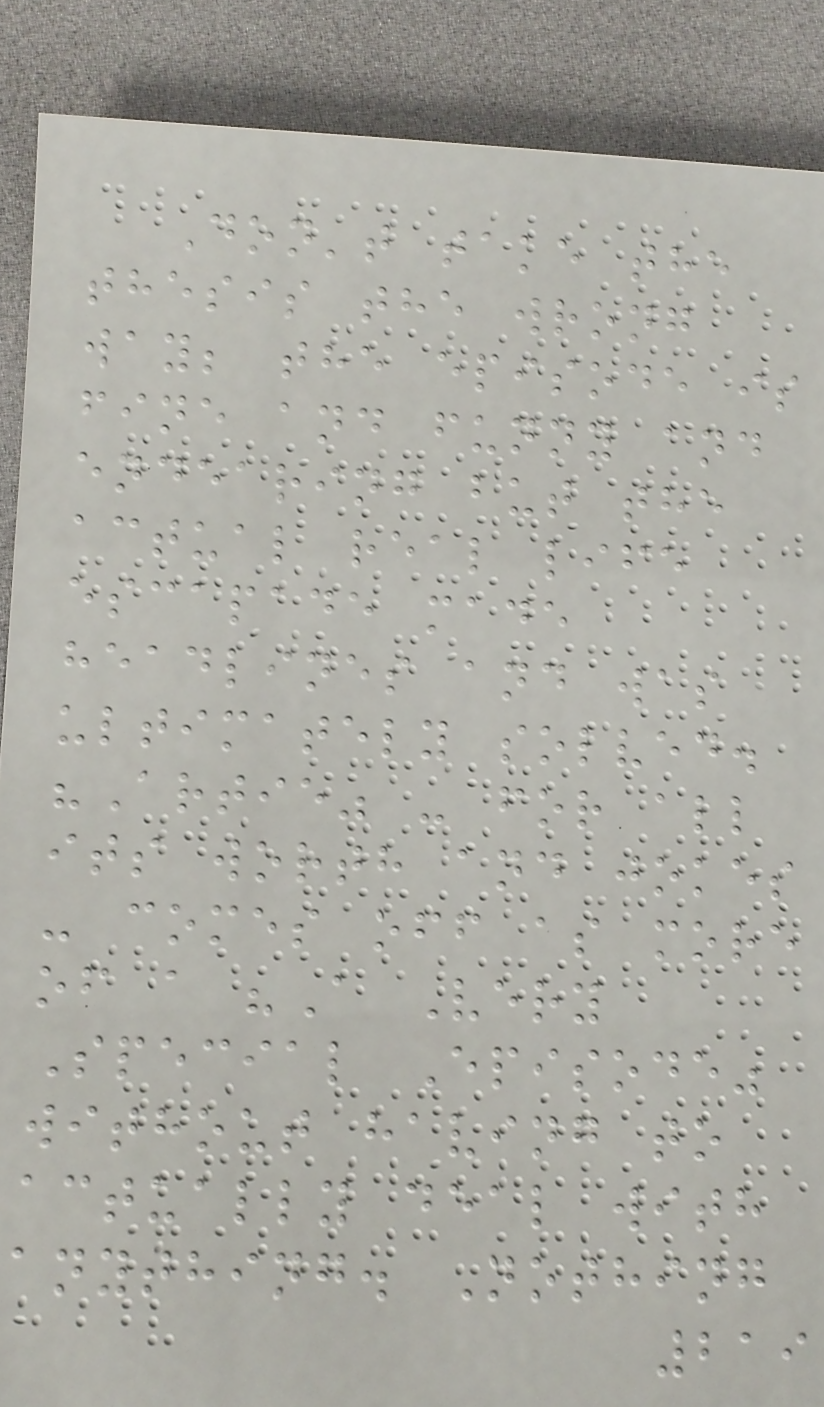Don't take the
thesis the wrong
way; the episode is
fine and funny and
endearing but the
actual real life
escapade made
headlines and was
ultimately solved.
"Artie" - for all
its worth and jokes
- comes off as more
of a "A Very
Special Episode"
without having to
actually deal with
anything. Nothing
219
